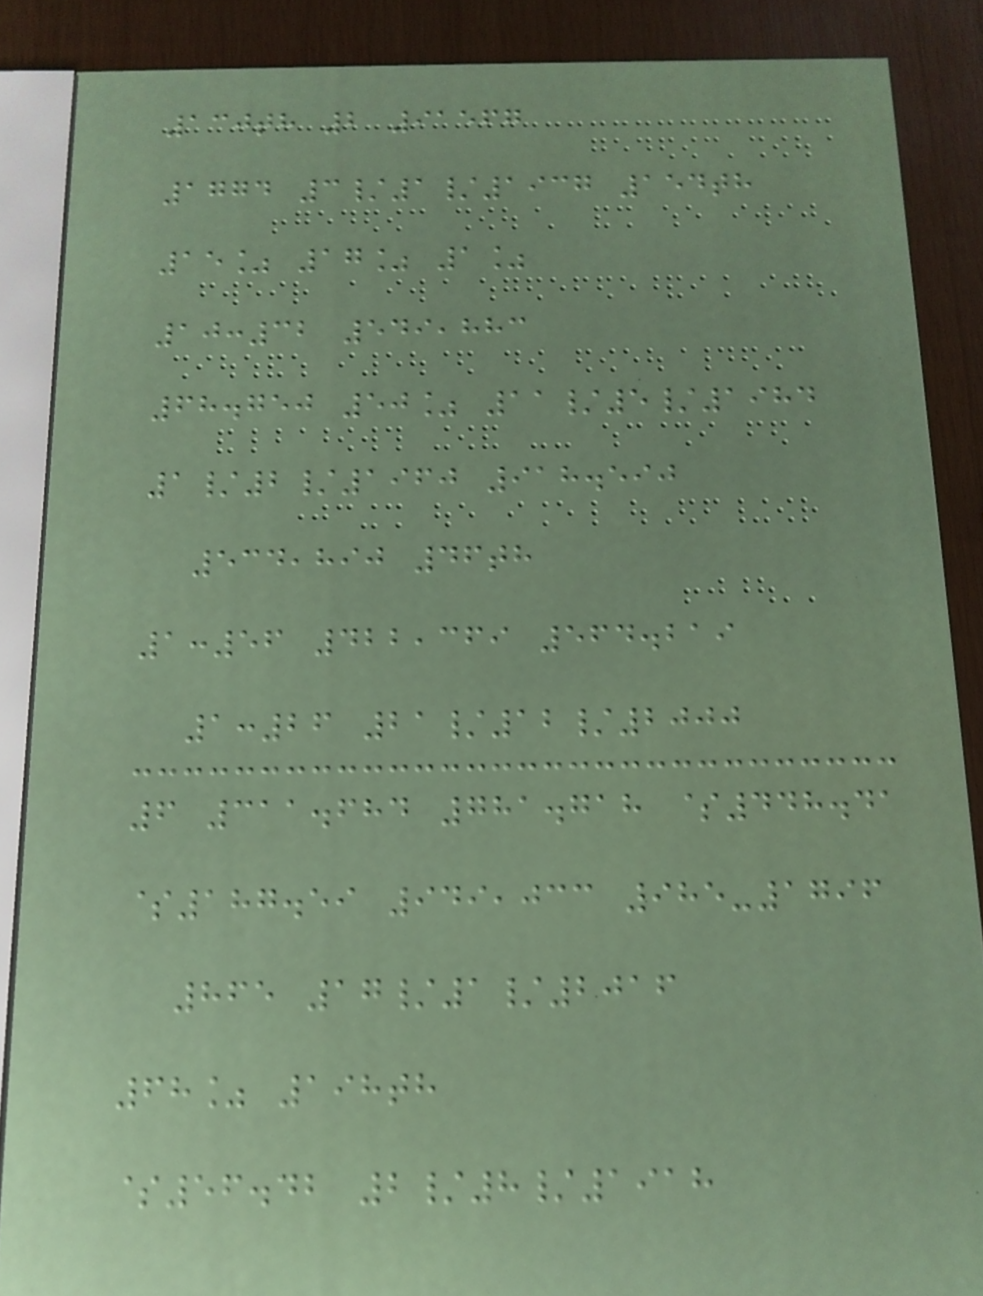130th 2 91567
1774 3/1/1937 154th
15% 17% 1%
10:32 549,883
68.750 50% 11/5/1984
1/2/1960 918.590
534,890 46th
1:56 422,369 564.219
1:26 21/12/2000
6 311.684 781.718 $448.41
$187.59 949,033 985-1796
865 17/1/2016
68% 198th
$56.42 2/8/1918
